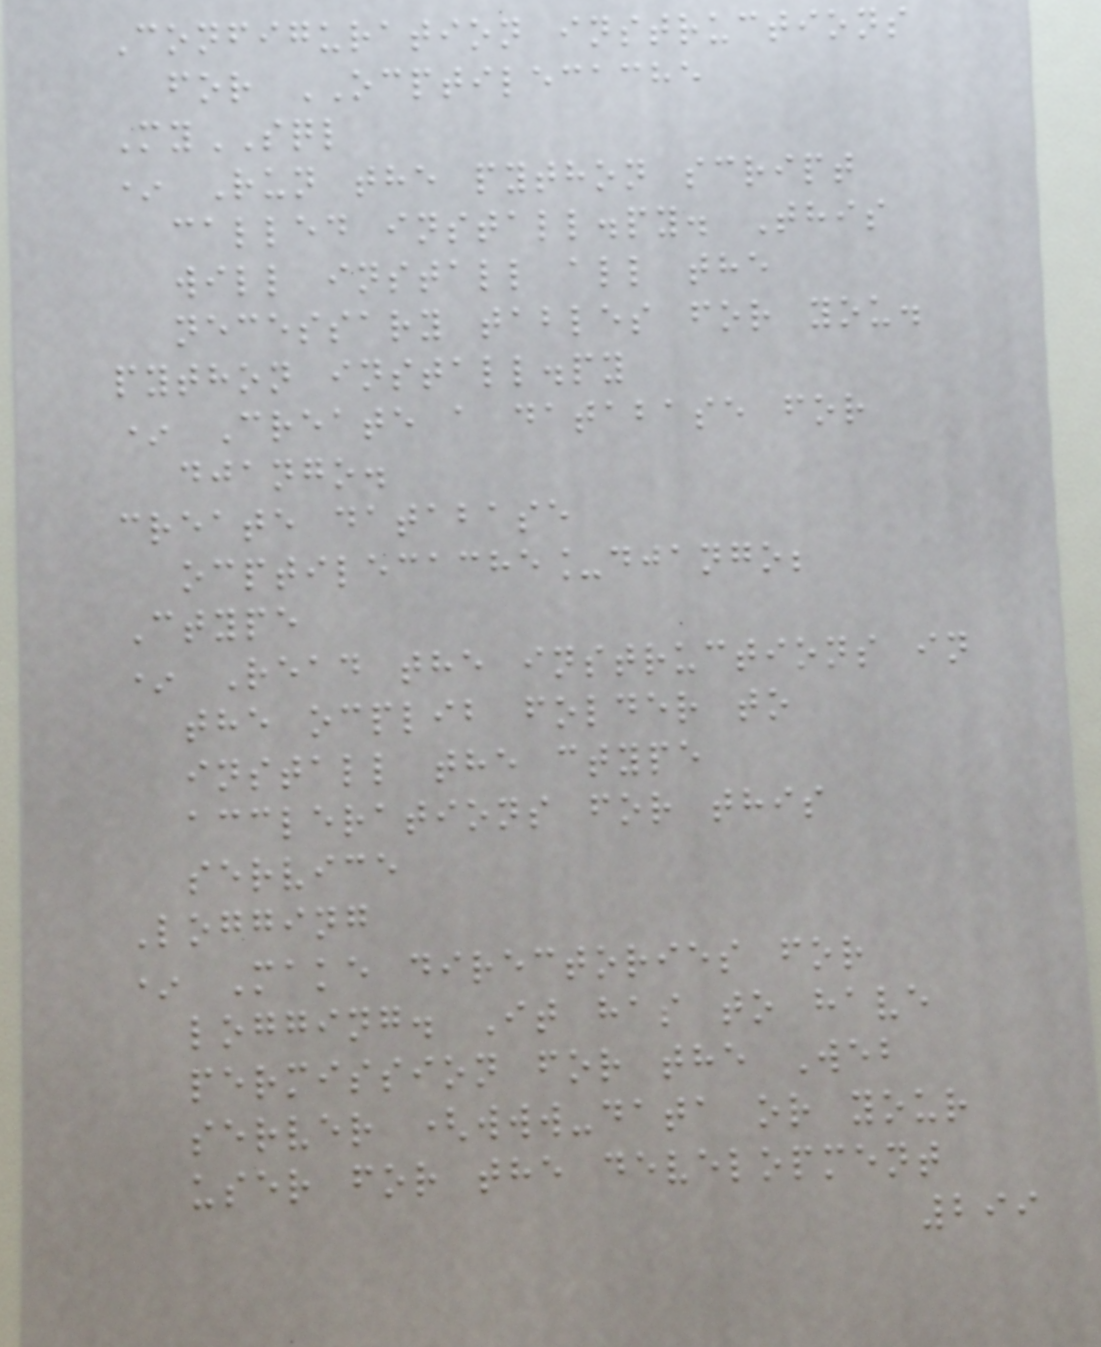Configuration instructions
for OCPTILECACHE
MySQL
* Run the python script
called install.py. This
will install all the
necessary tables for you.
python install.py
* Create a database for
django.
create database
ocptilecache_django;
Ctype
* Read the instructions in
the ocplib folder to
install the ctype
acclerations for this
service
Logging
* Make directories for
logging. It has to have
permission for the Web
server (www-data or your
user for the development
299
